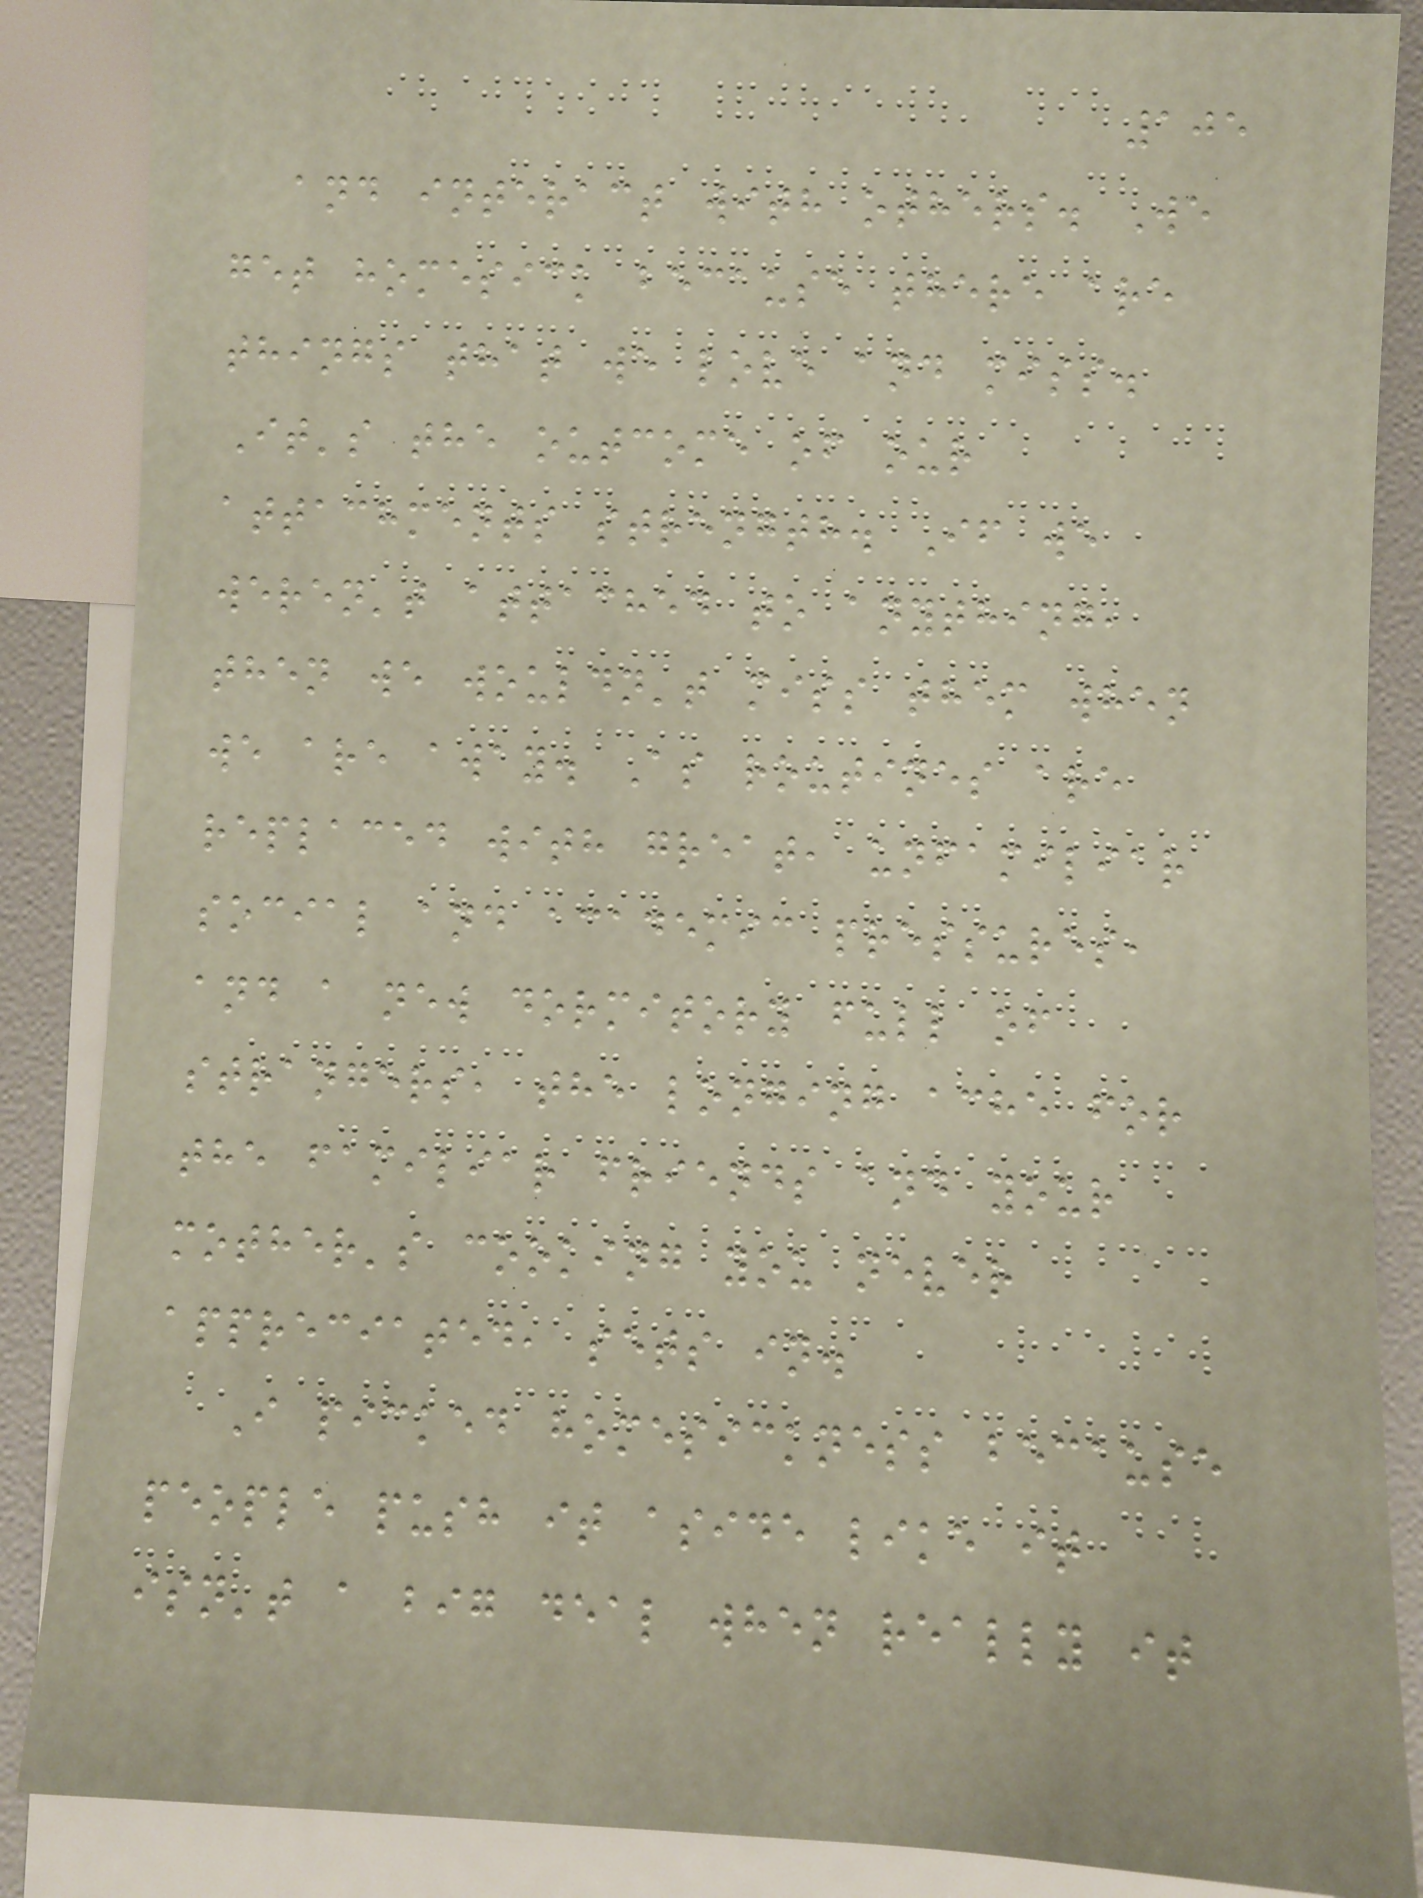105
and interact with others. We
get homesick because there are
things that we love and miss.
It's the outcome of our
attachments strength. If we
weren't attached to anything,
then we wouldn't miss them when
we are away. As routines are
replaced with great, unfamiliar
social and academic pressures,
and a new dormitory full of
strangers, the longing ache for
the familiar friends and your
mother's cooking you never
appreciated, sets in.
I picked homesickness because
people push it aside like it
isn't a big deal when really it
